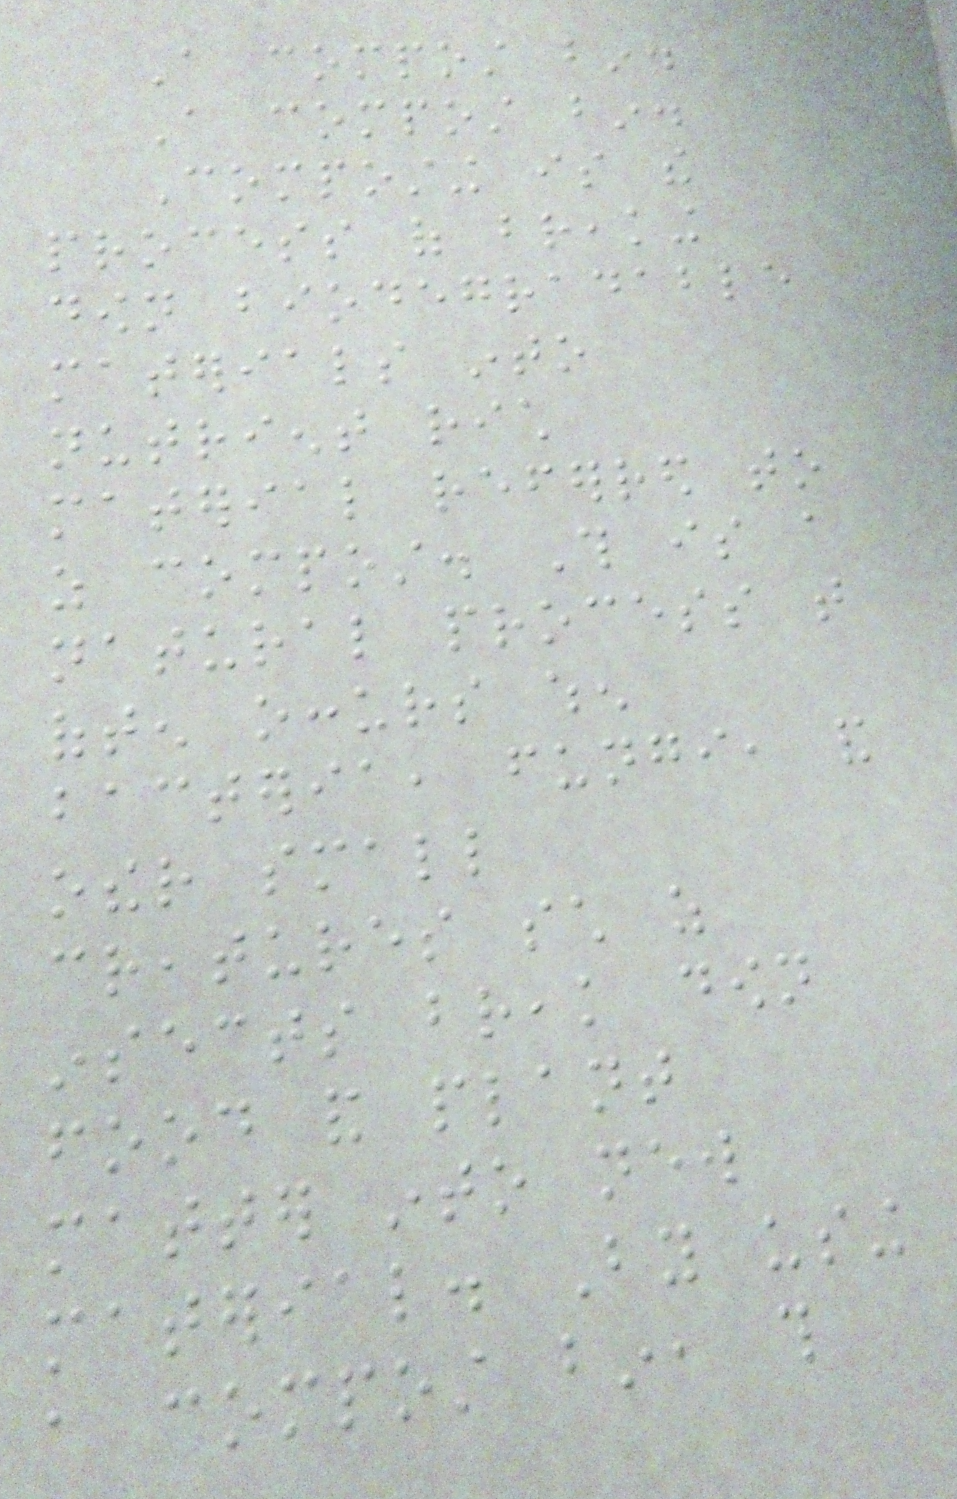A compost bin.
A compost bin.
Composting is the
process of breaking
down biodegradable
materials into
nutrient rich
material referred to
as compost. This is a
natural process that
often occurs when
bacteria, fungi, and
other small
creatures such as
insects break down
food and plant
matter into new
material. By using
a compost bin, this
